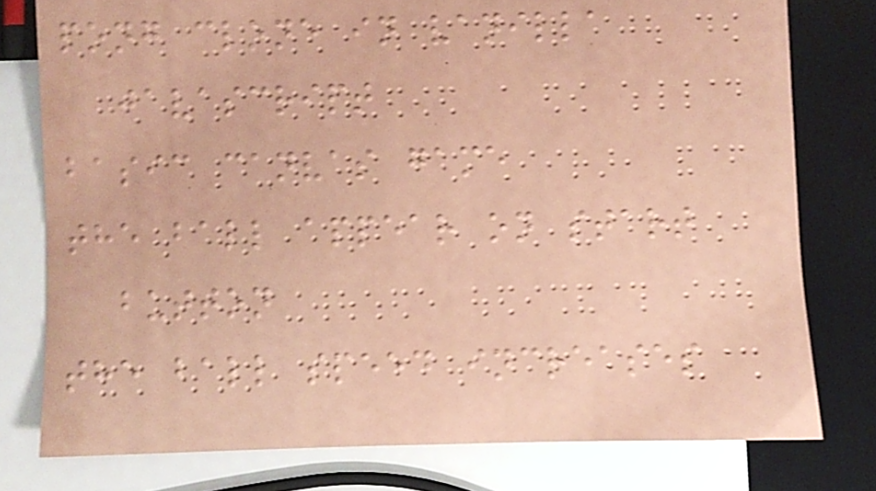pong clone in vanilla
javascript
basic canvas game
the ball appear on start
button
the ball speed increases
